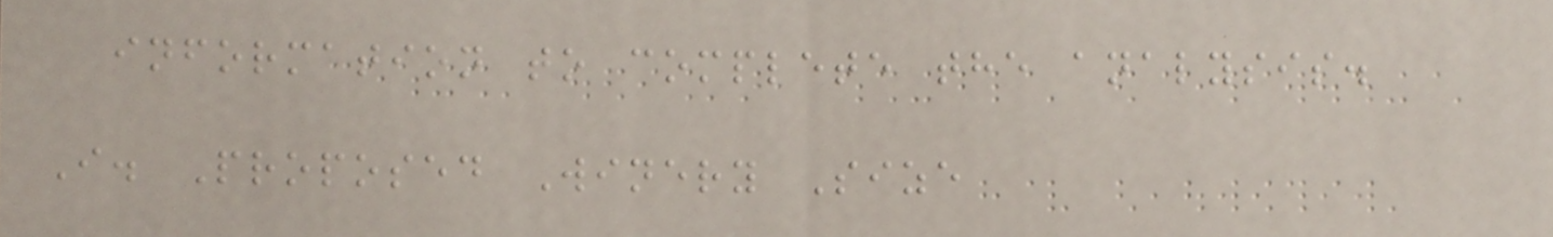information to complete the analysis.
I. Proposed Winery Size
